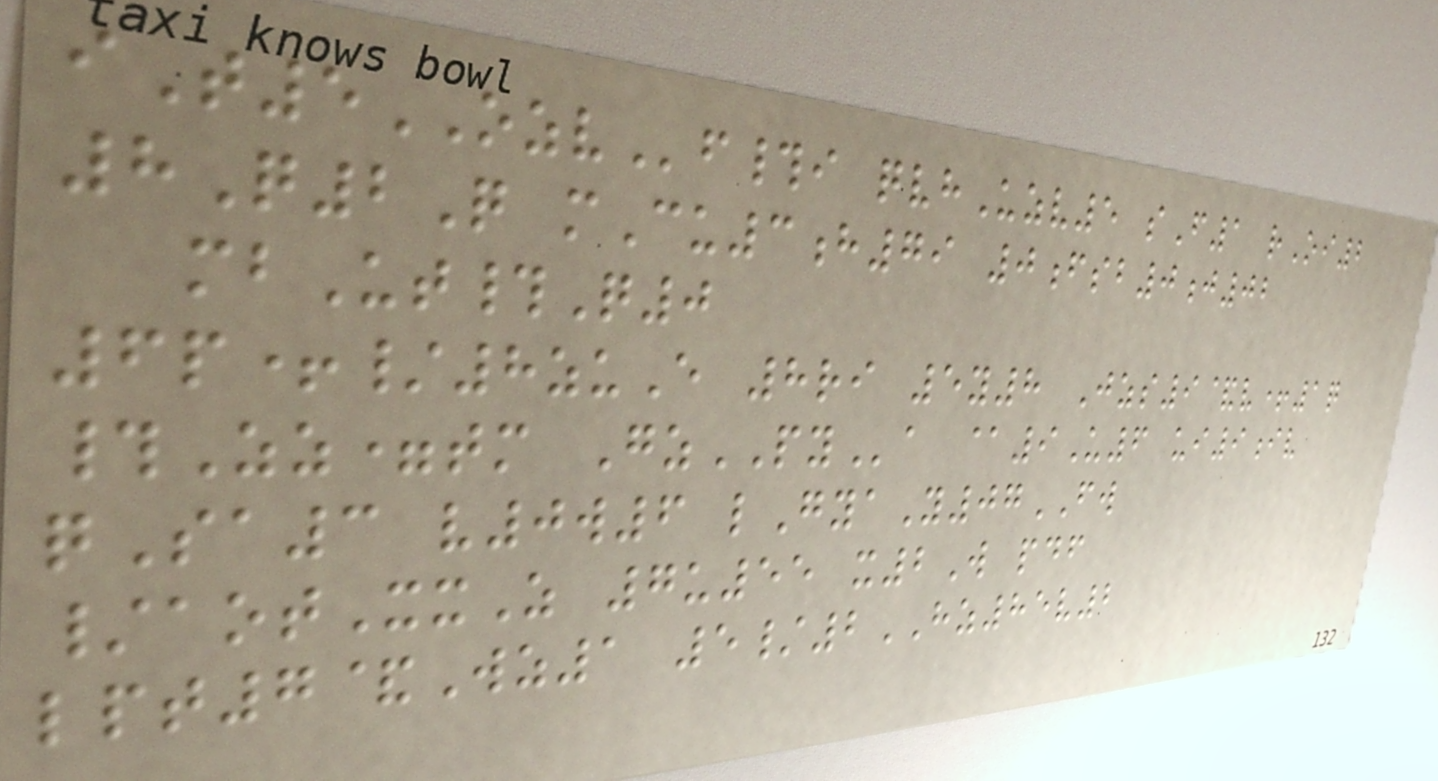iT5OZVf#i qvhUzv5 sF1 rOi2
8Q2Q mCu3h79 0fsb0j02
mbUt#Q0
6p+/8zuE 8ri 5y8 Jzs9&v+1q
#Zz=tm GzPYa @9U6 ui9iv
qSa3 v0w6 lGyaY07FW
/aotXxZ 7u55 x2W pdf
lpt7&Wz1 5/2HZ85v2
